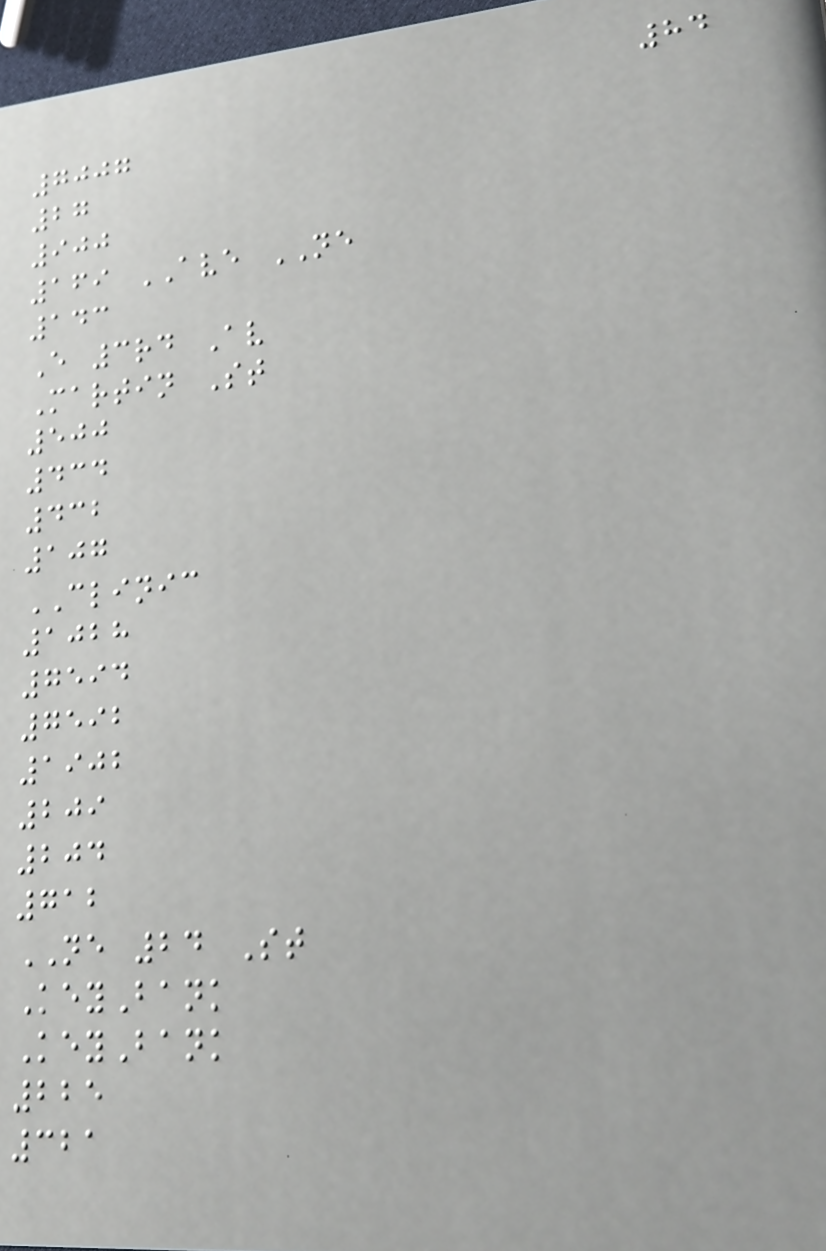84
7007
27
900
169 AVE NE
143
E 3rd Av
Martin St
500
434
432
107
CLINIC
1028
7594
7592
1902
209
204
712
NE 24 St
KeyBank
KeyBank
225
321
